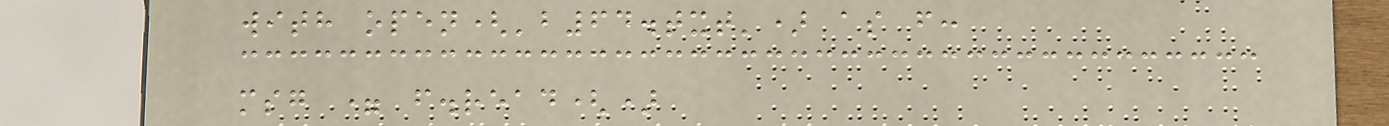with open('b64.txt') as f:
msg = f.read()
